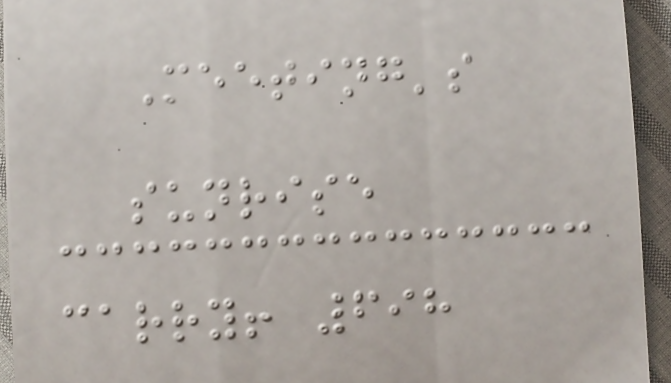Meeting's
sunrise
carry! 698
